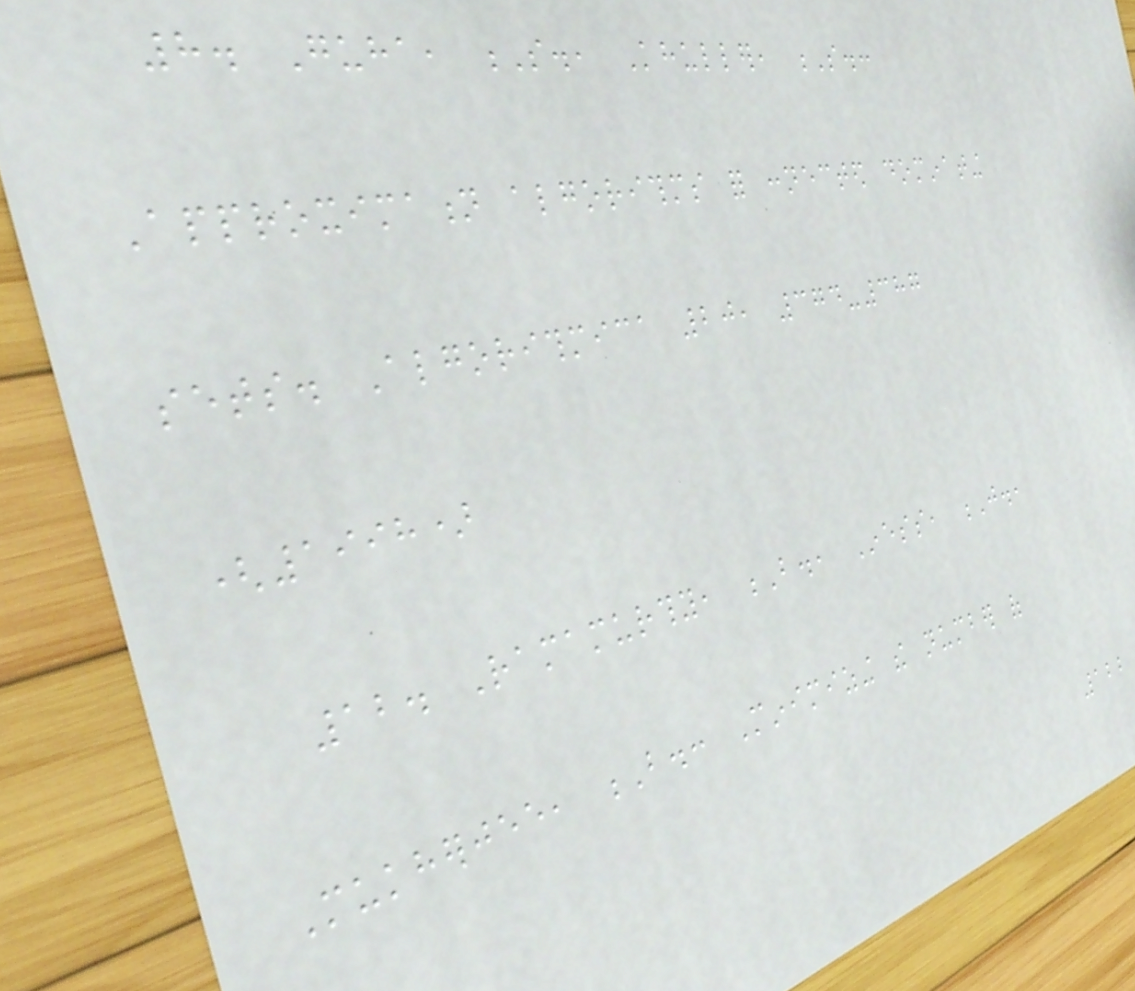8. Guha, S., Khuller, S.:
Approximation algorithms for connected dominating
sets. Algorithmica 20, 374-387
(1998)
12. Ramamurthy, B., Iness, J.,
Mukherjee, B.: Minimizing the number of
122
